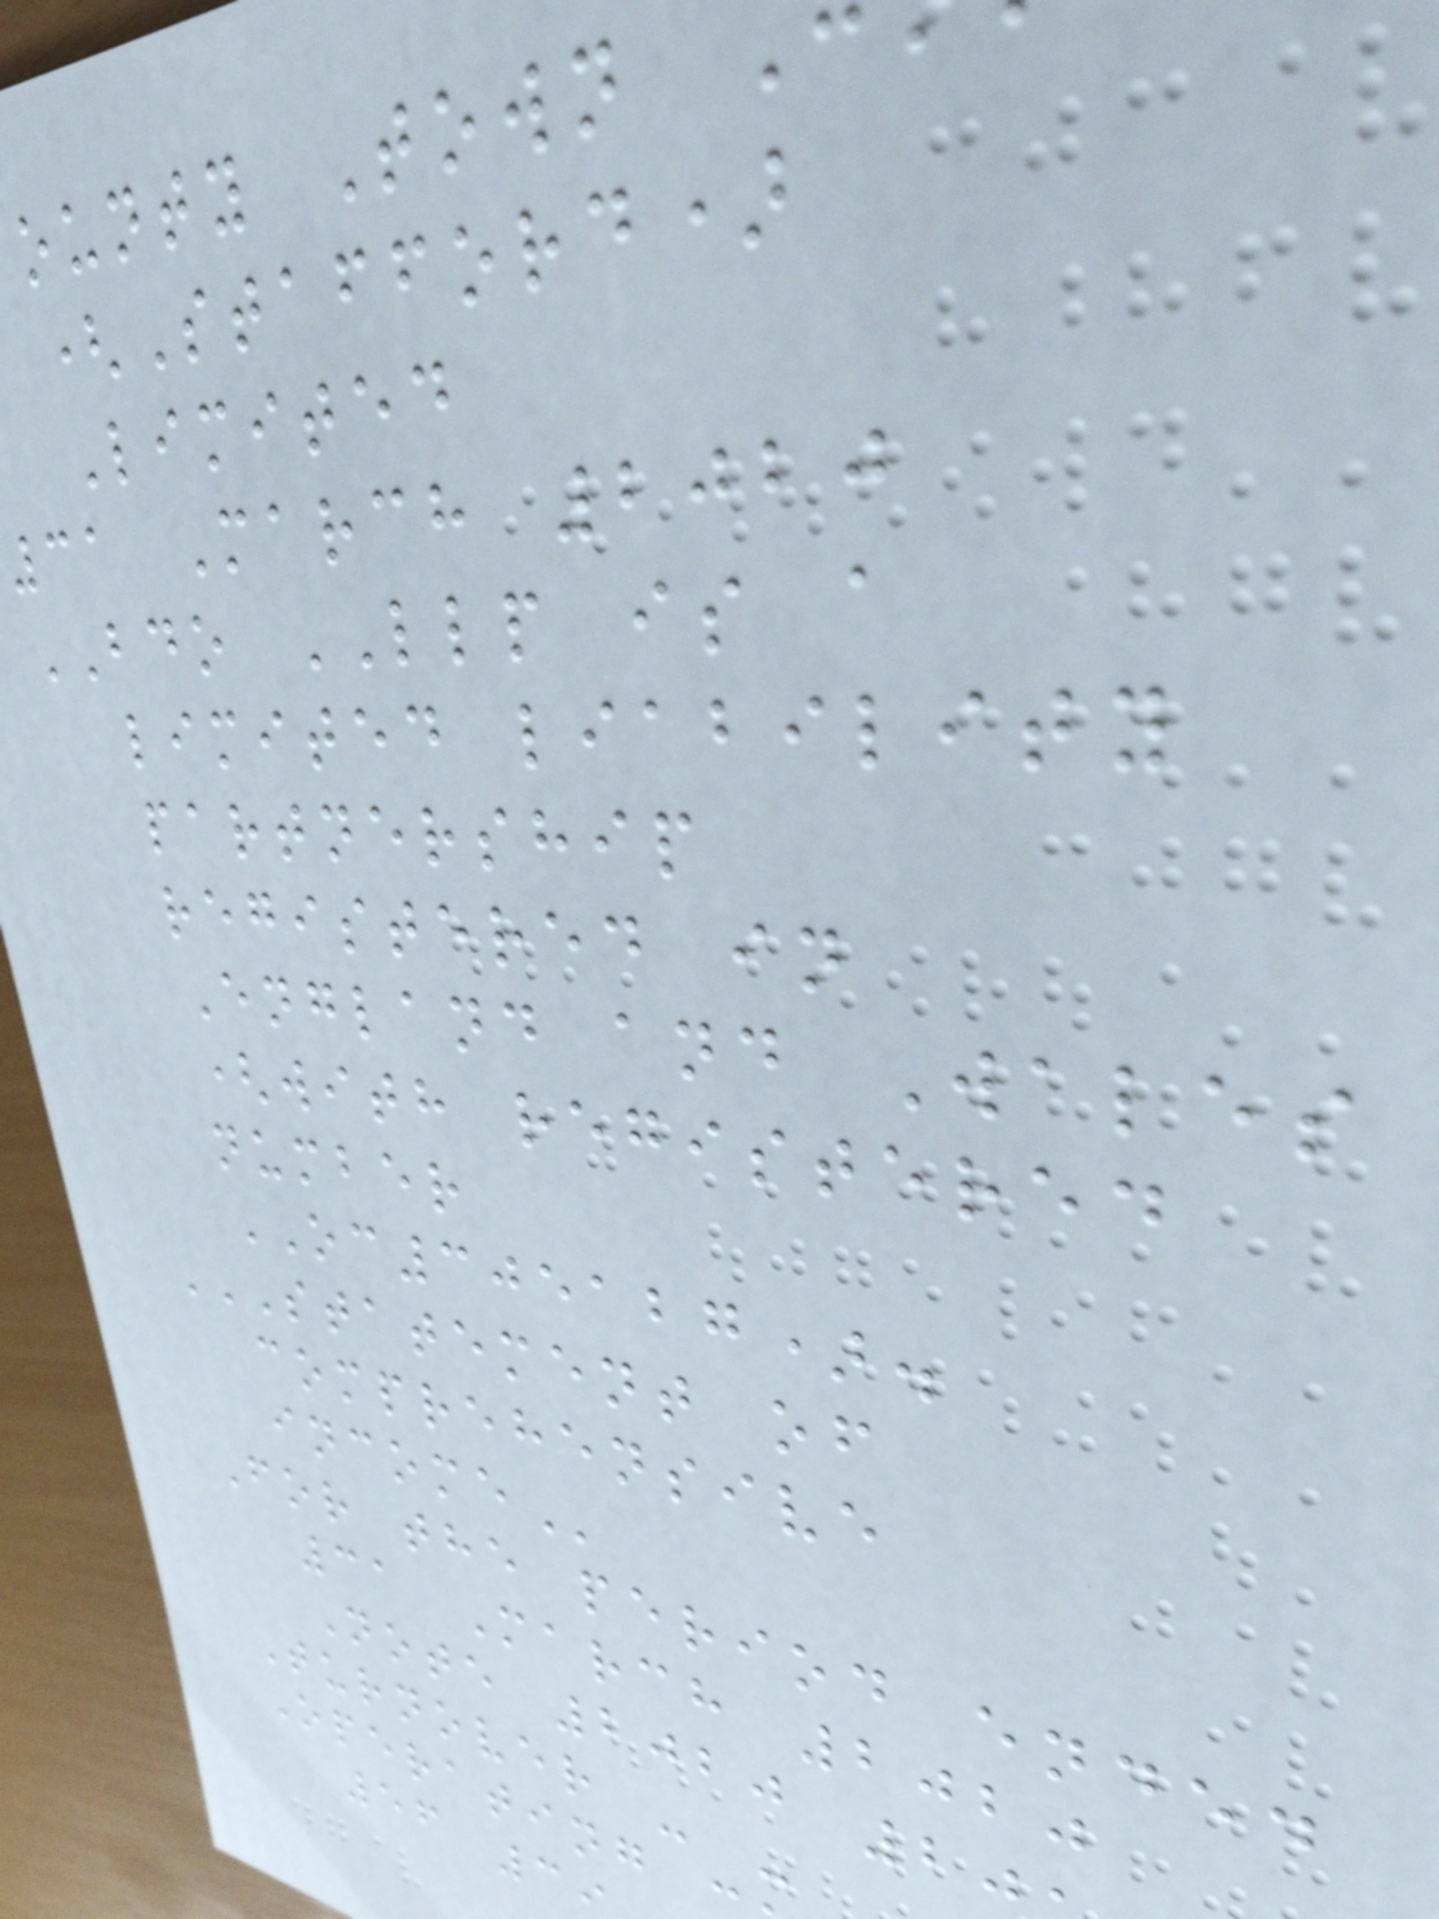ounty Town
(Stafford)
Limited
31 March 2020
BDO LLP is a
limited liability
partnership
registered in
England and Wales
(with registered
number
OC305127).
STATEMENT OF
comprehensive
For the period ended
31 March 2020
Note 2020 2
Turnover - -
Operating
56 3
